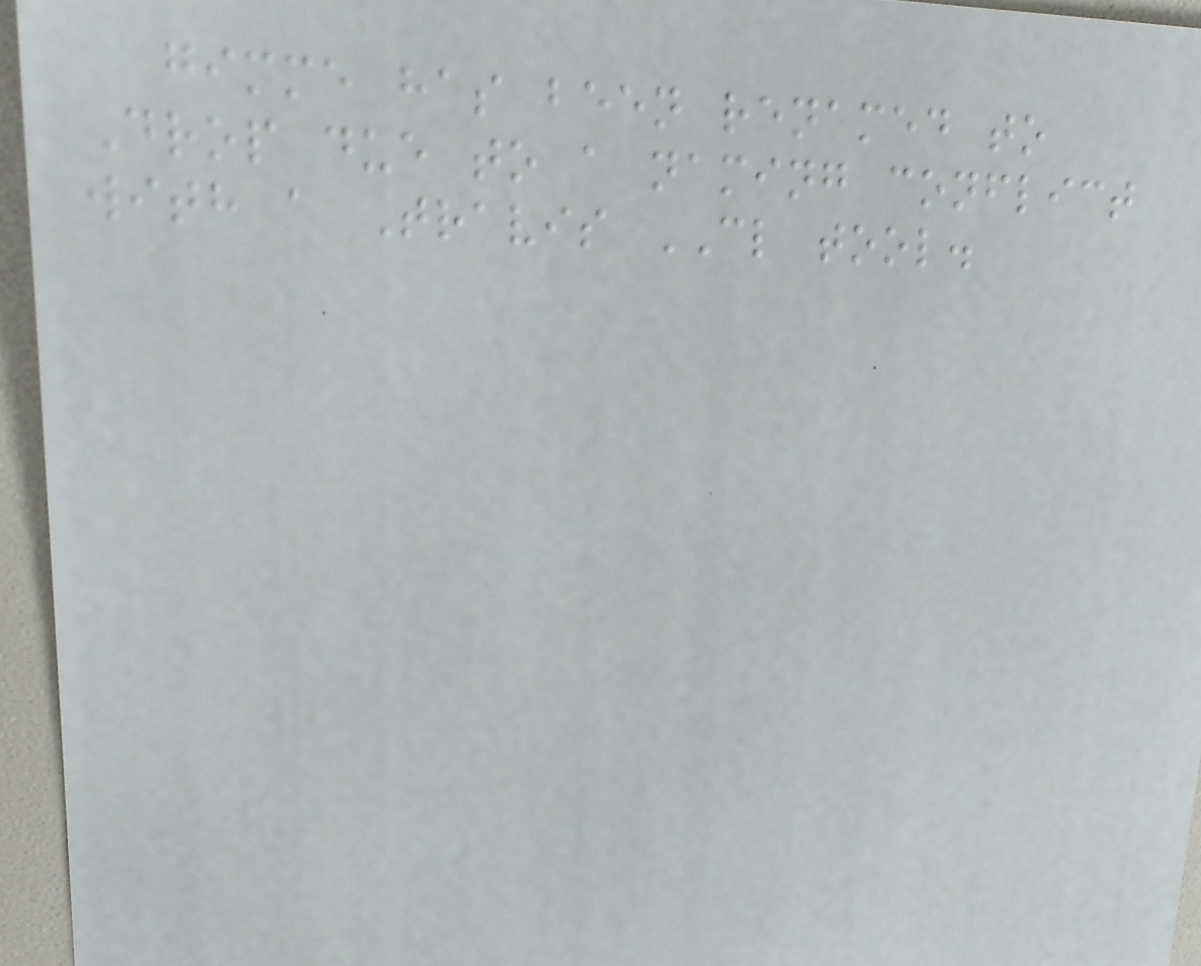gimme has been renamed to
Drop due to a naming conflict
with a Travis CL tool.
